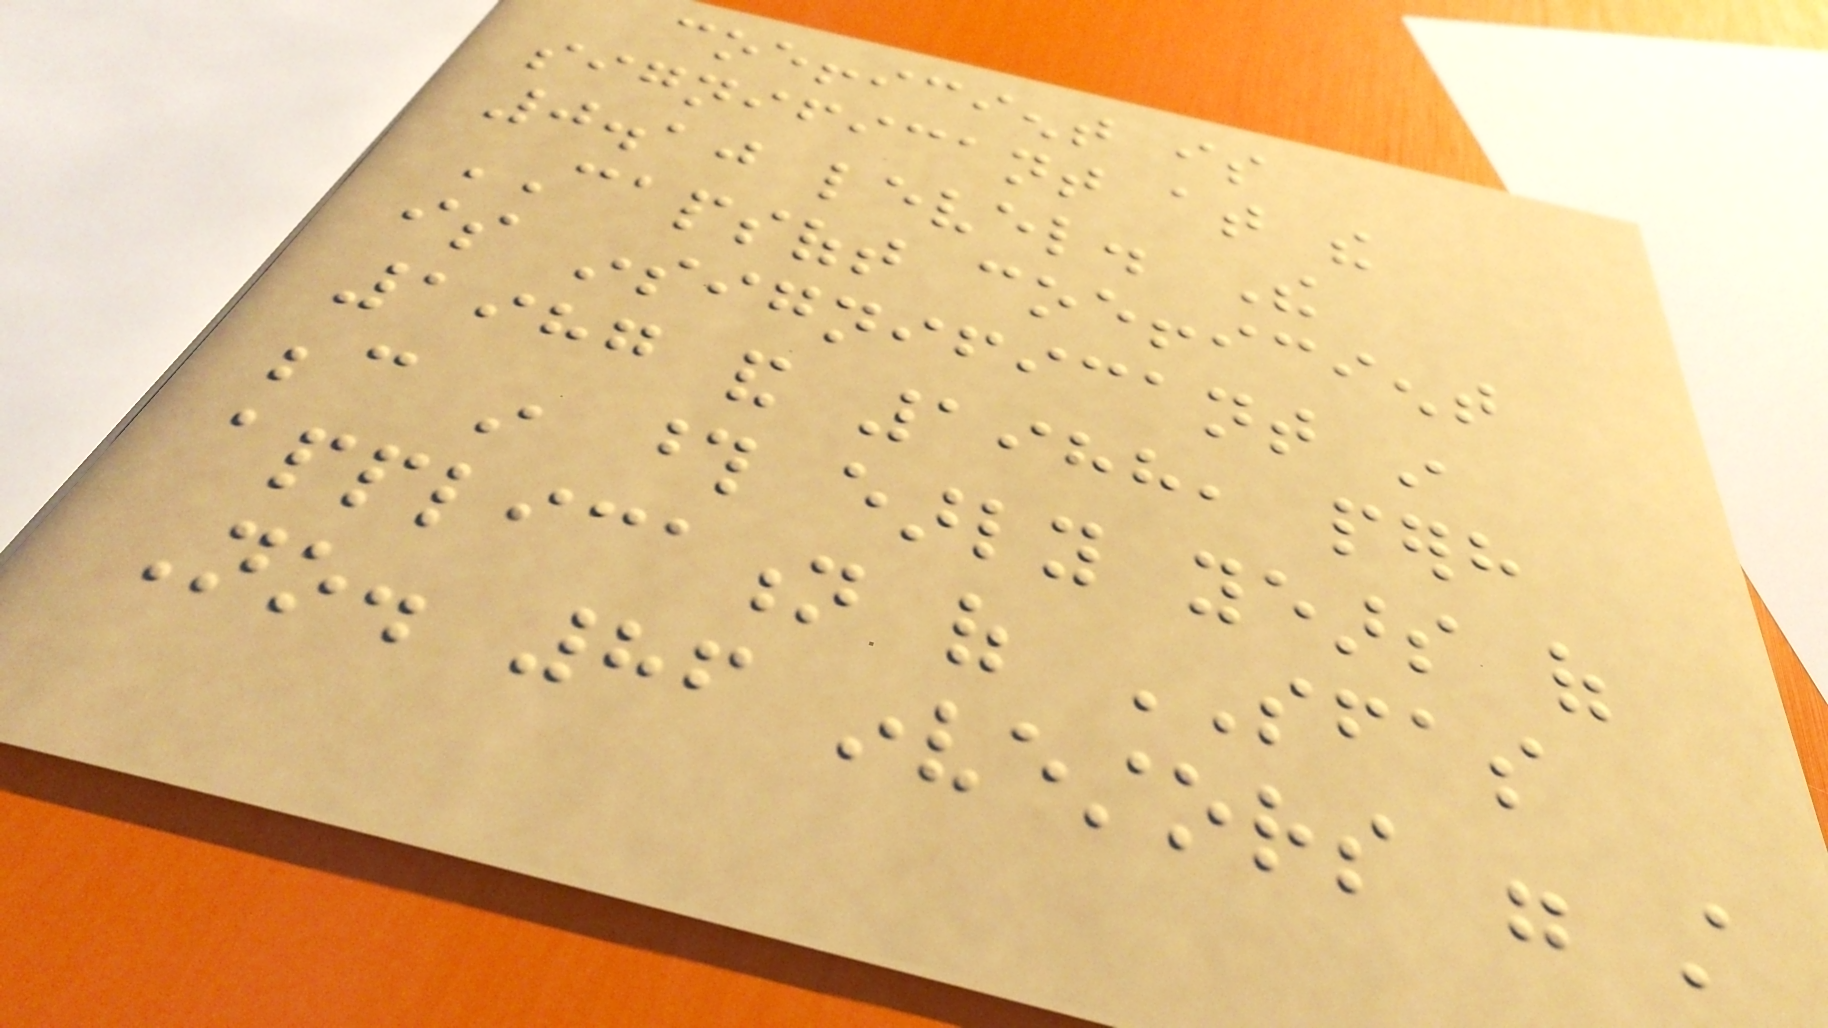coefficient is
significant at the
0.10 level. The
CAPSOFT coefficient
is insignificant in
1987 and 1988, perhaps
because in those early years of
application of SFAS
No. 86 investors were still
